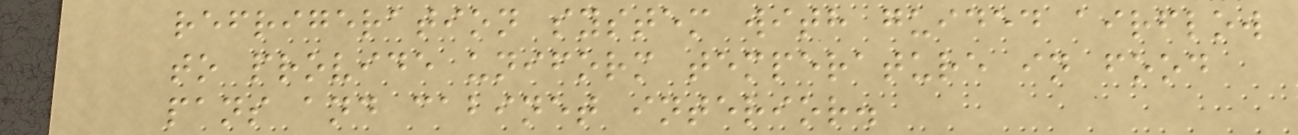refrigeration system with guided airflow
to provide uniform temperature in food
pans and cabinet interior.
